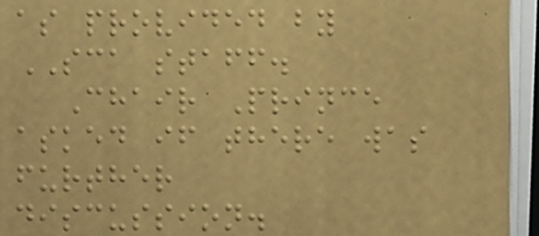as provided by
SCA staff.
Chair Prince
asked if there was
further
discussion.
